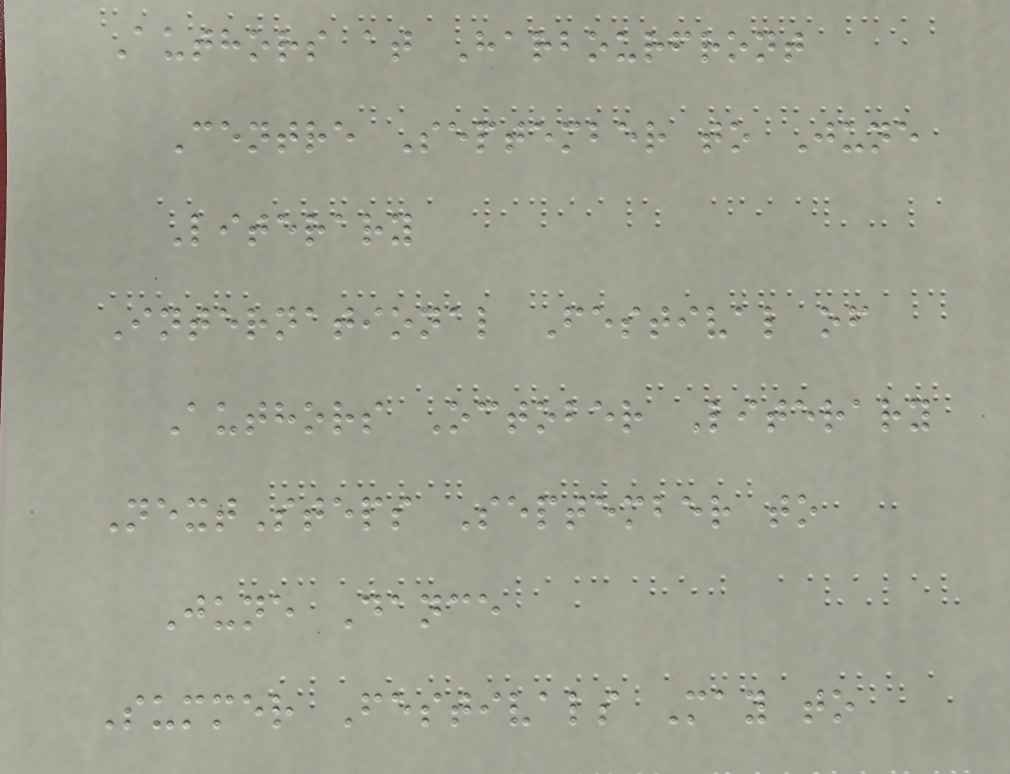Authors at Harbourfront
Centre September to June
Literary
International Festival of
Authors October Literary
NextSteps September to
June Dance
Summer Festivals May to
